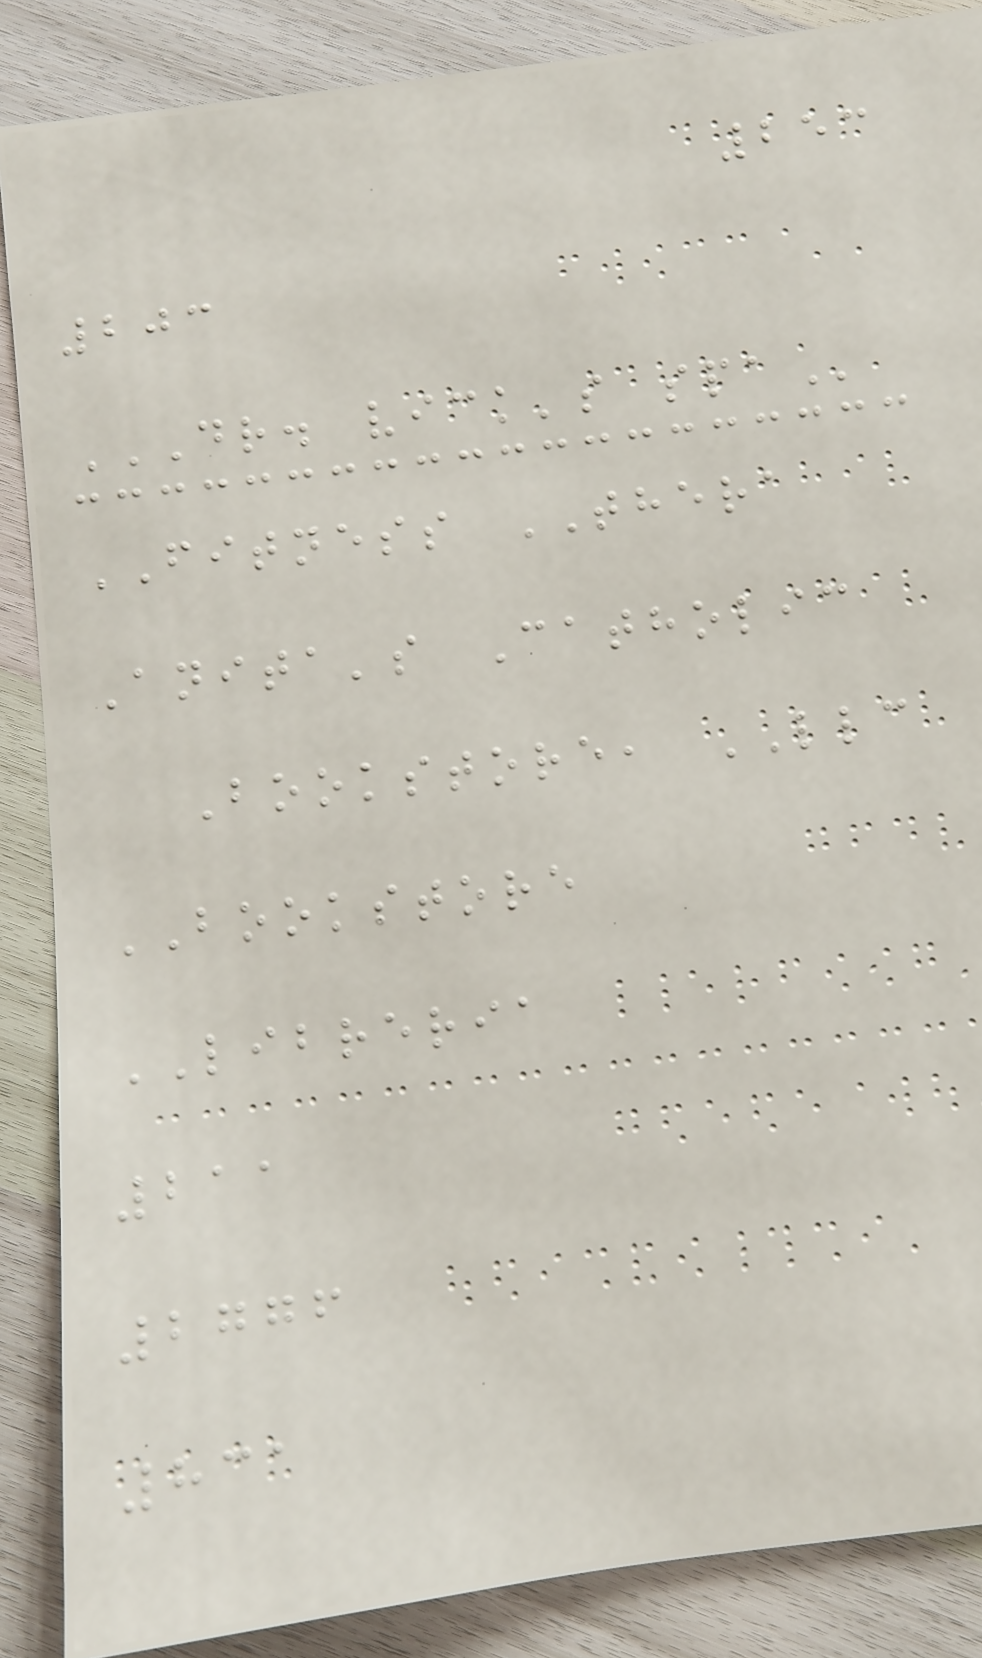253
203
DR. VICK'S SPA
FITNESS THERA
Anita's Catholic
Bookstore, LLC
BOOKSTORE
LIBRERIA
211
2776
831
